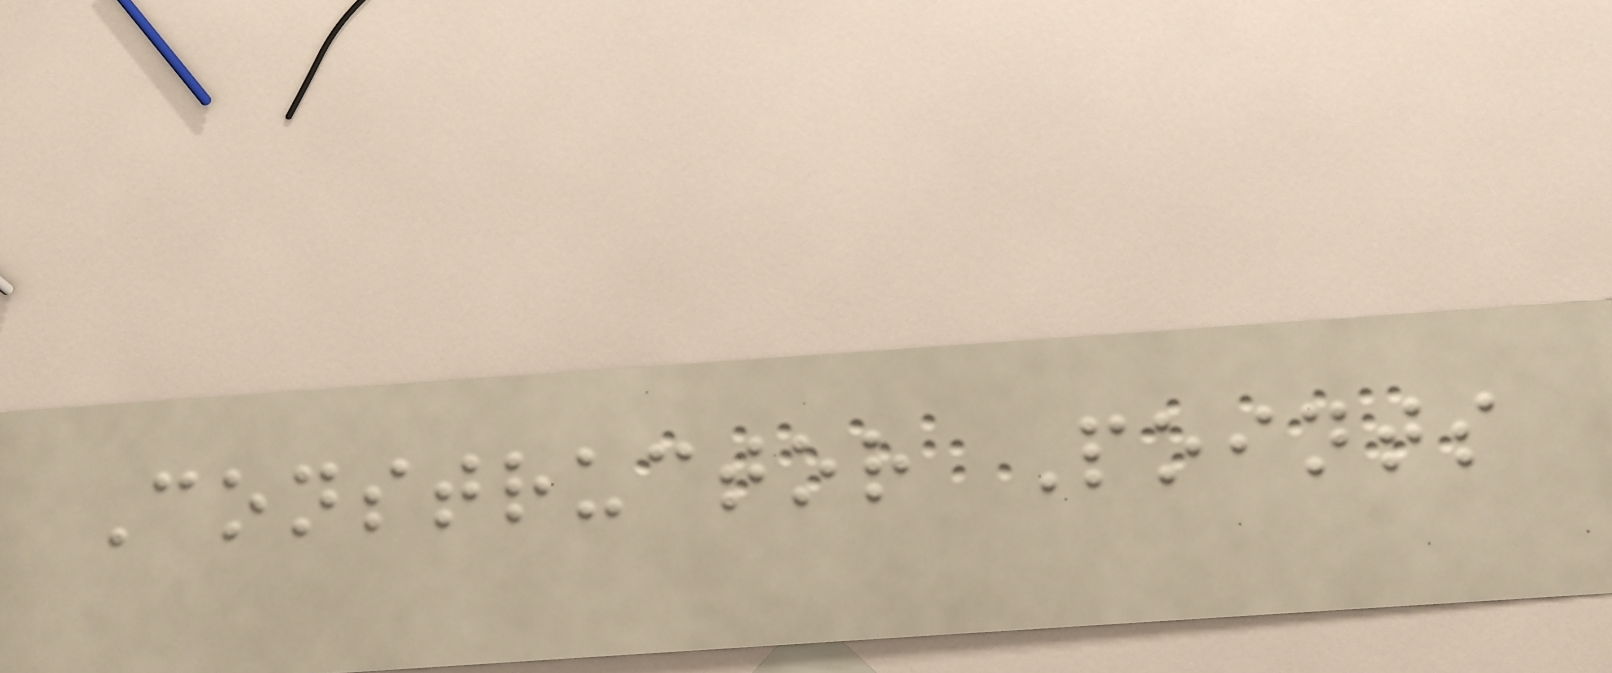Constructor Points
